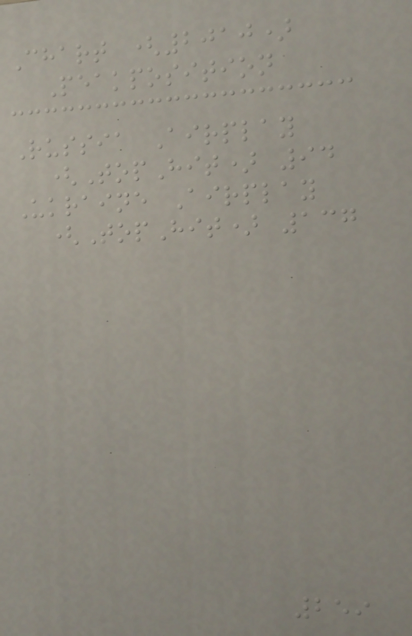Chart (2010)
Peakposition
Russia Airplay
(TopHit) 94
Ukraine Airplay
(TopHit) 137
259
